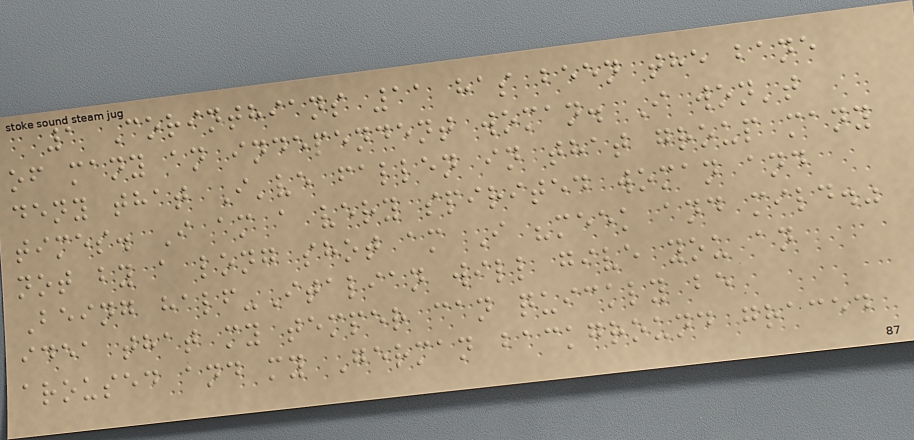1 Corinthians 11 has been the bane
of many an independent woman. I won't
deny that I've fallen in that group many
times. I am a very spirited woman and
not by a long shot am I "meek and mild."
Being half-Italian will give you an
idea that my temper can quickly be
aroused and my German background graced
